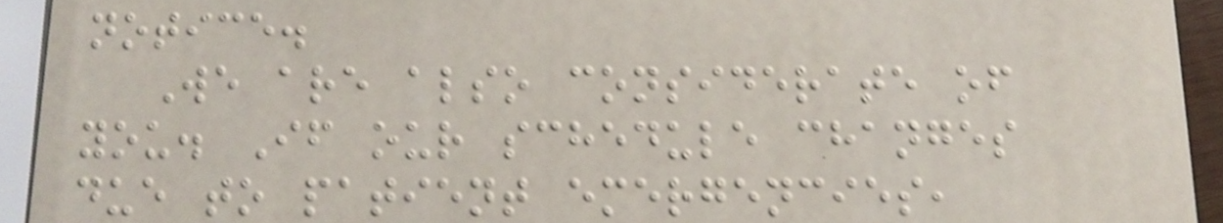notice.
We are also considerate of
you. If our schedule changes
due to patient emergencies,
